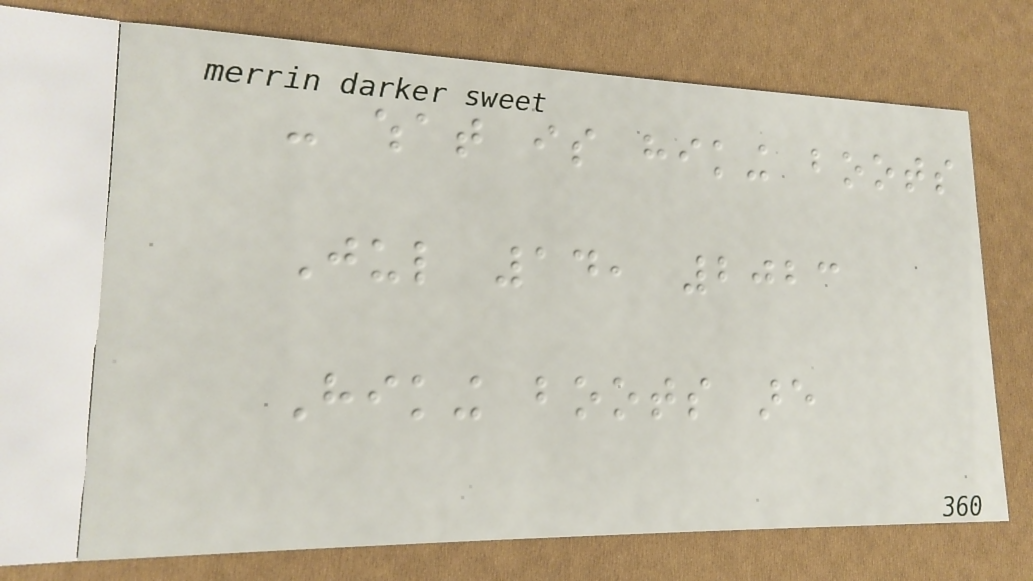- what is hiking boots
Jul 14, 2023
Hiking boots are
